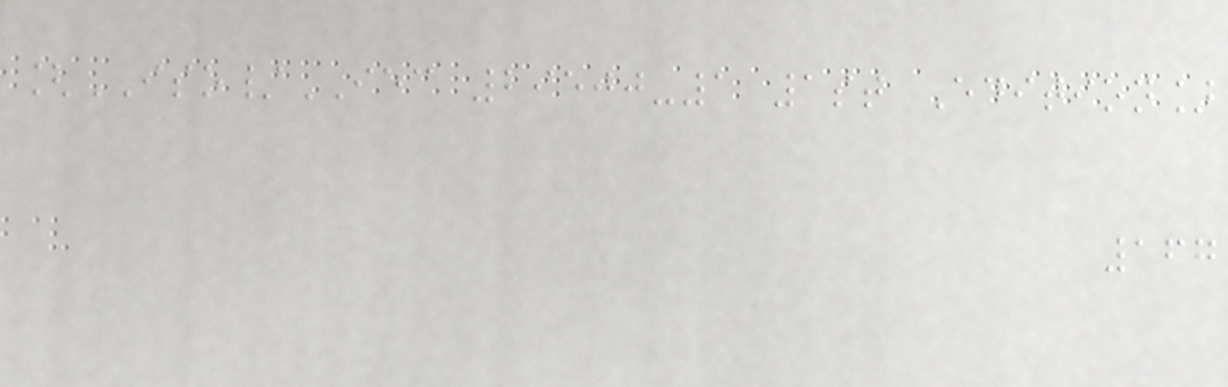[ISO/IEC 29500-1 1st Edition]
167
